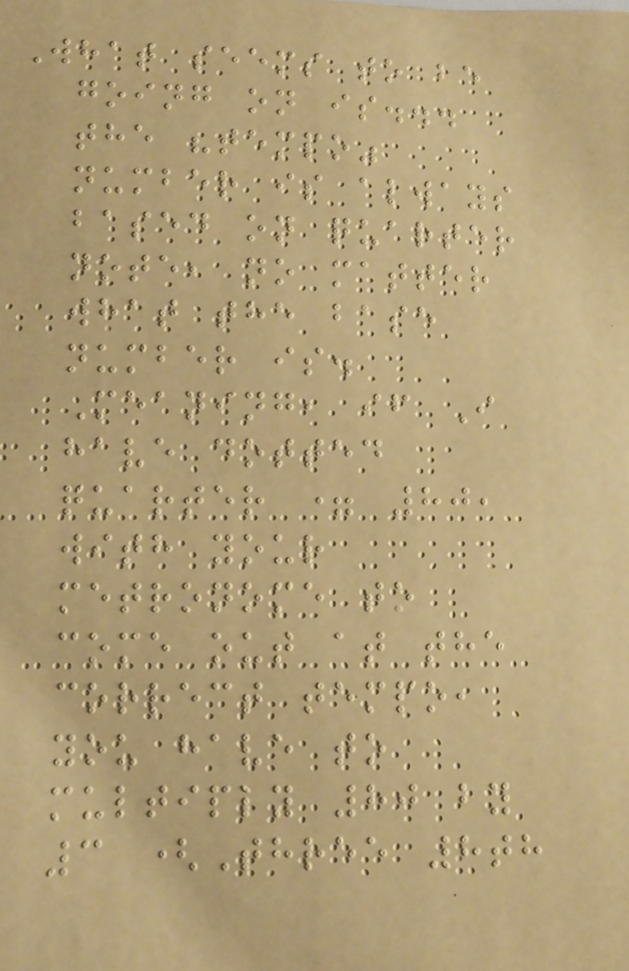What seems to be
going on is...
the "tempo"
number is always
based on quarter
note, no matter
what the base
number is.
Meaning, if I
have dotted
quarter = 80,
with your
metronome to
come out at the
correct tempo,
you have to
multiply 80 by
3 (Three 8th
